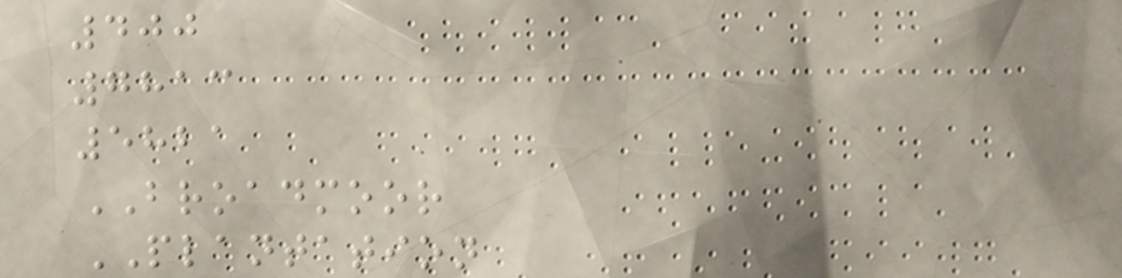400
7813
5821
BROADMOOR
PLANTATION
